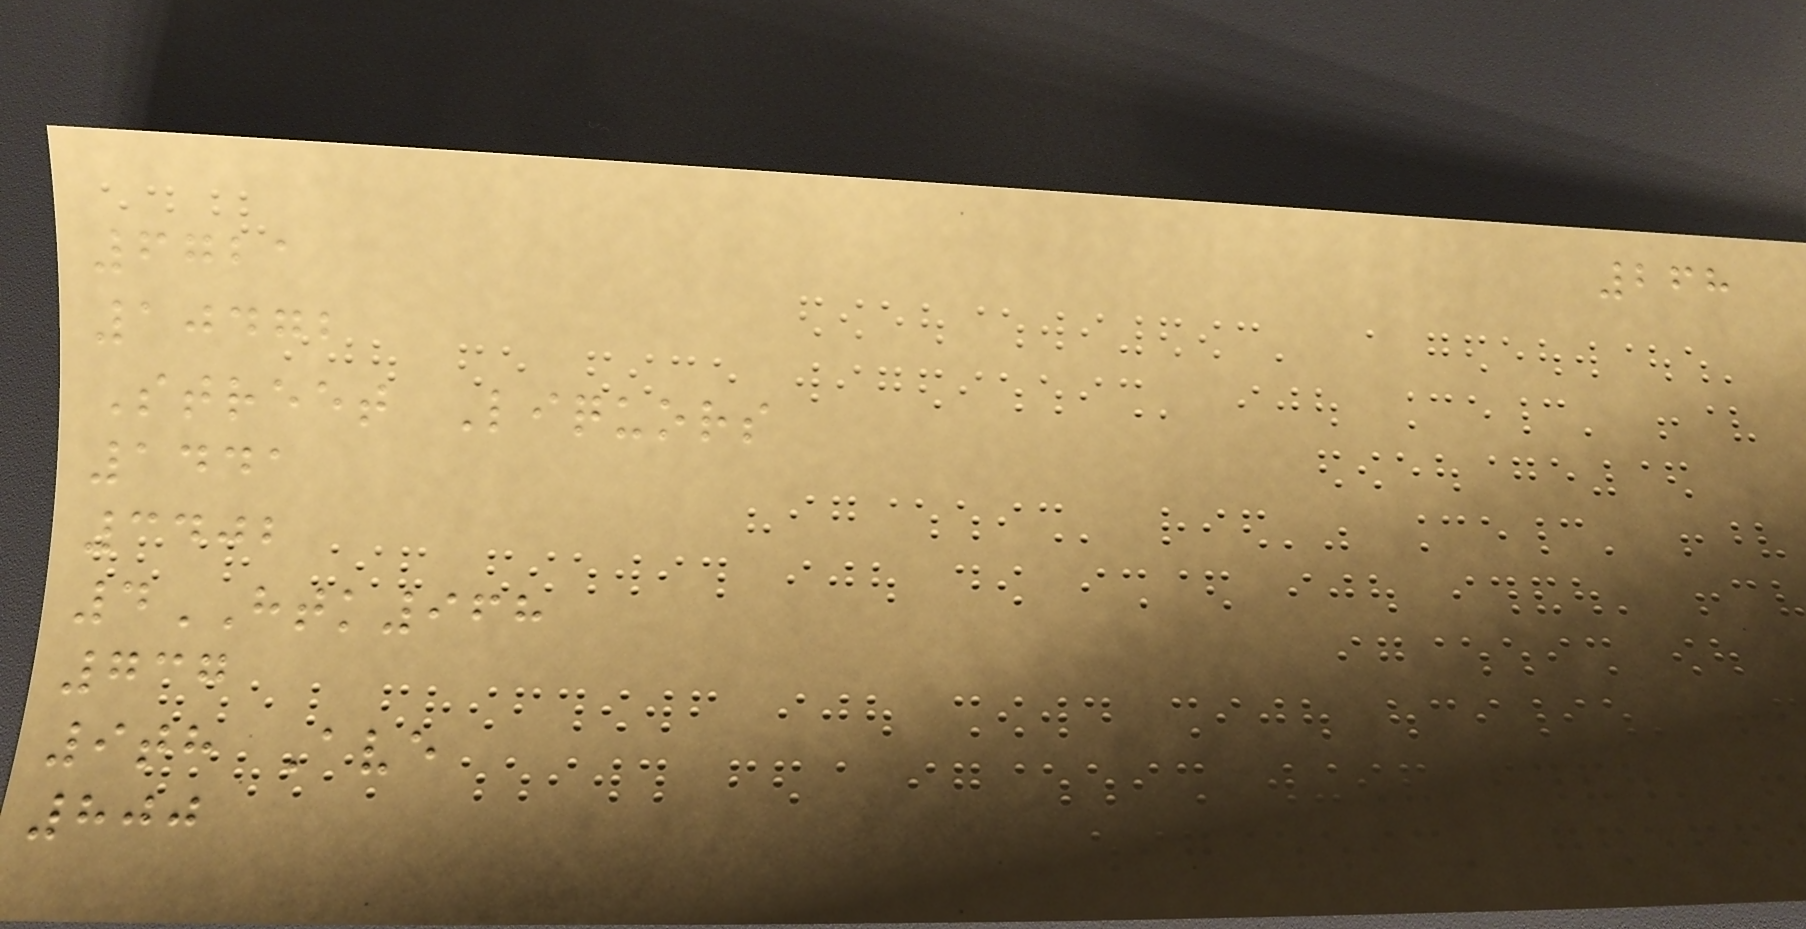268
6721
10472
Street Liquors
1441
3402
4HTK968
737
9th Ave
800
